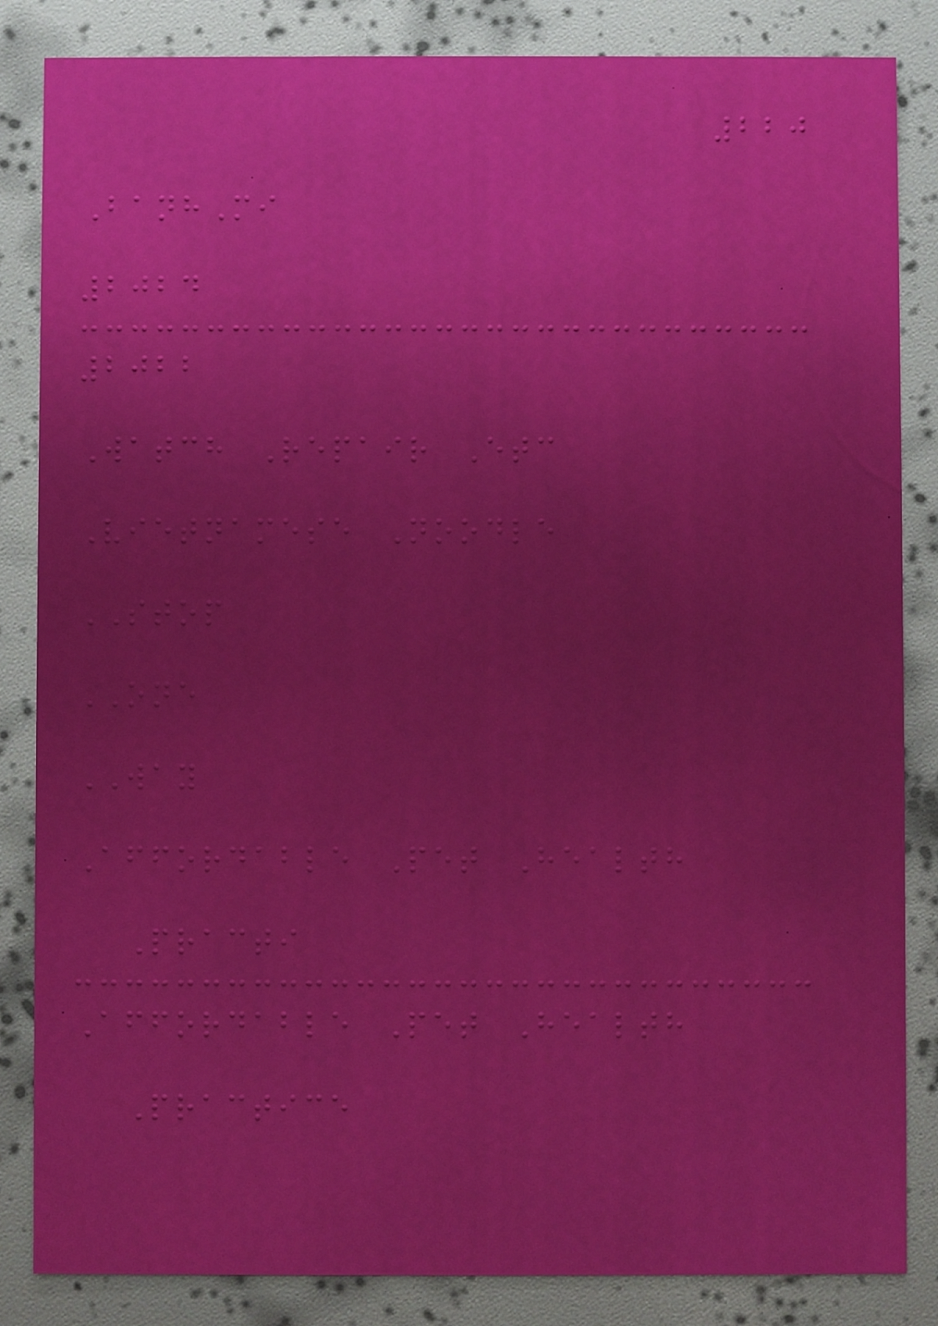220
BanhMi
2024
2022
Watch Repair Etc
Vietnamese Noodle
STOP
ONE
WAY
Affordable Pet Health
Practi
Affordable Pet Health
Practice
